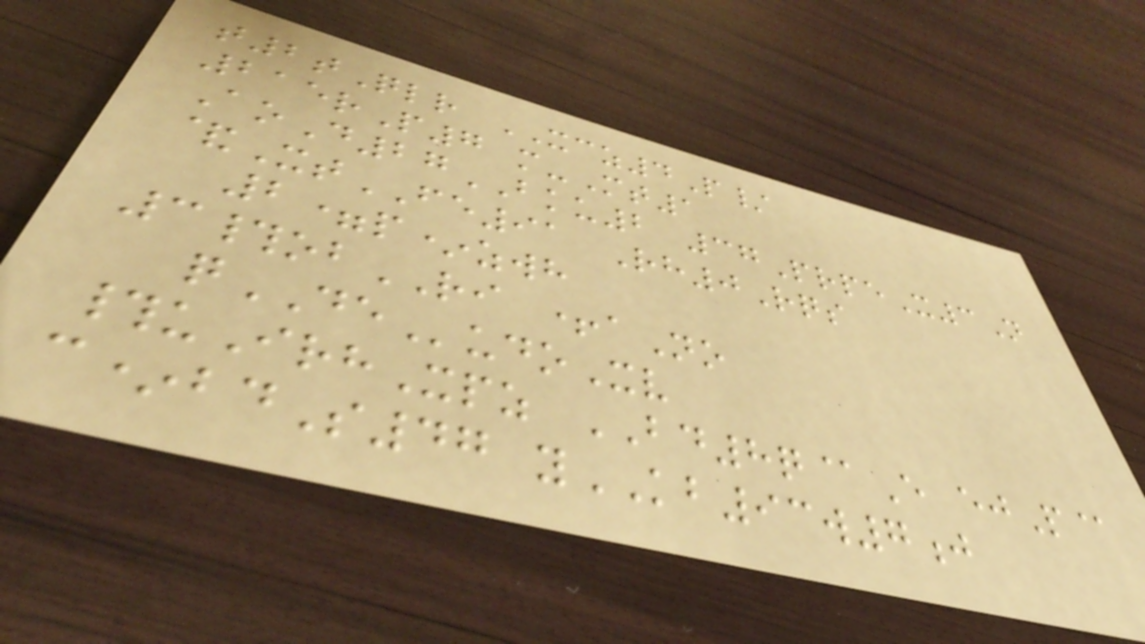t2tQlr XCZ4P/
215rP7 m-Mt1
AoD27BKU2 37PrpeX3N
&XtFE91 Rh0Rqs
2=p*zwh
3#obRI +aNo
qDEudoXv
#uIrhXpz BD8q@E ejP@
c*bdS47 yKB93w7j
